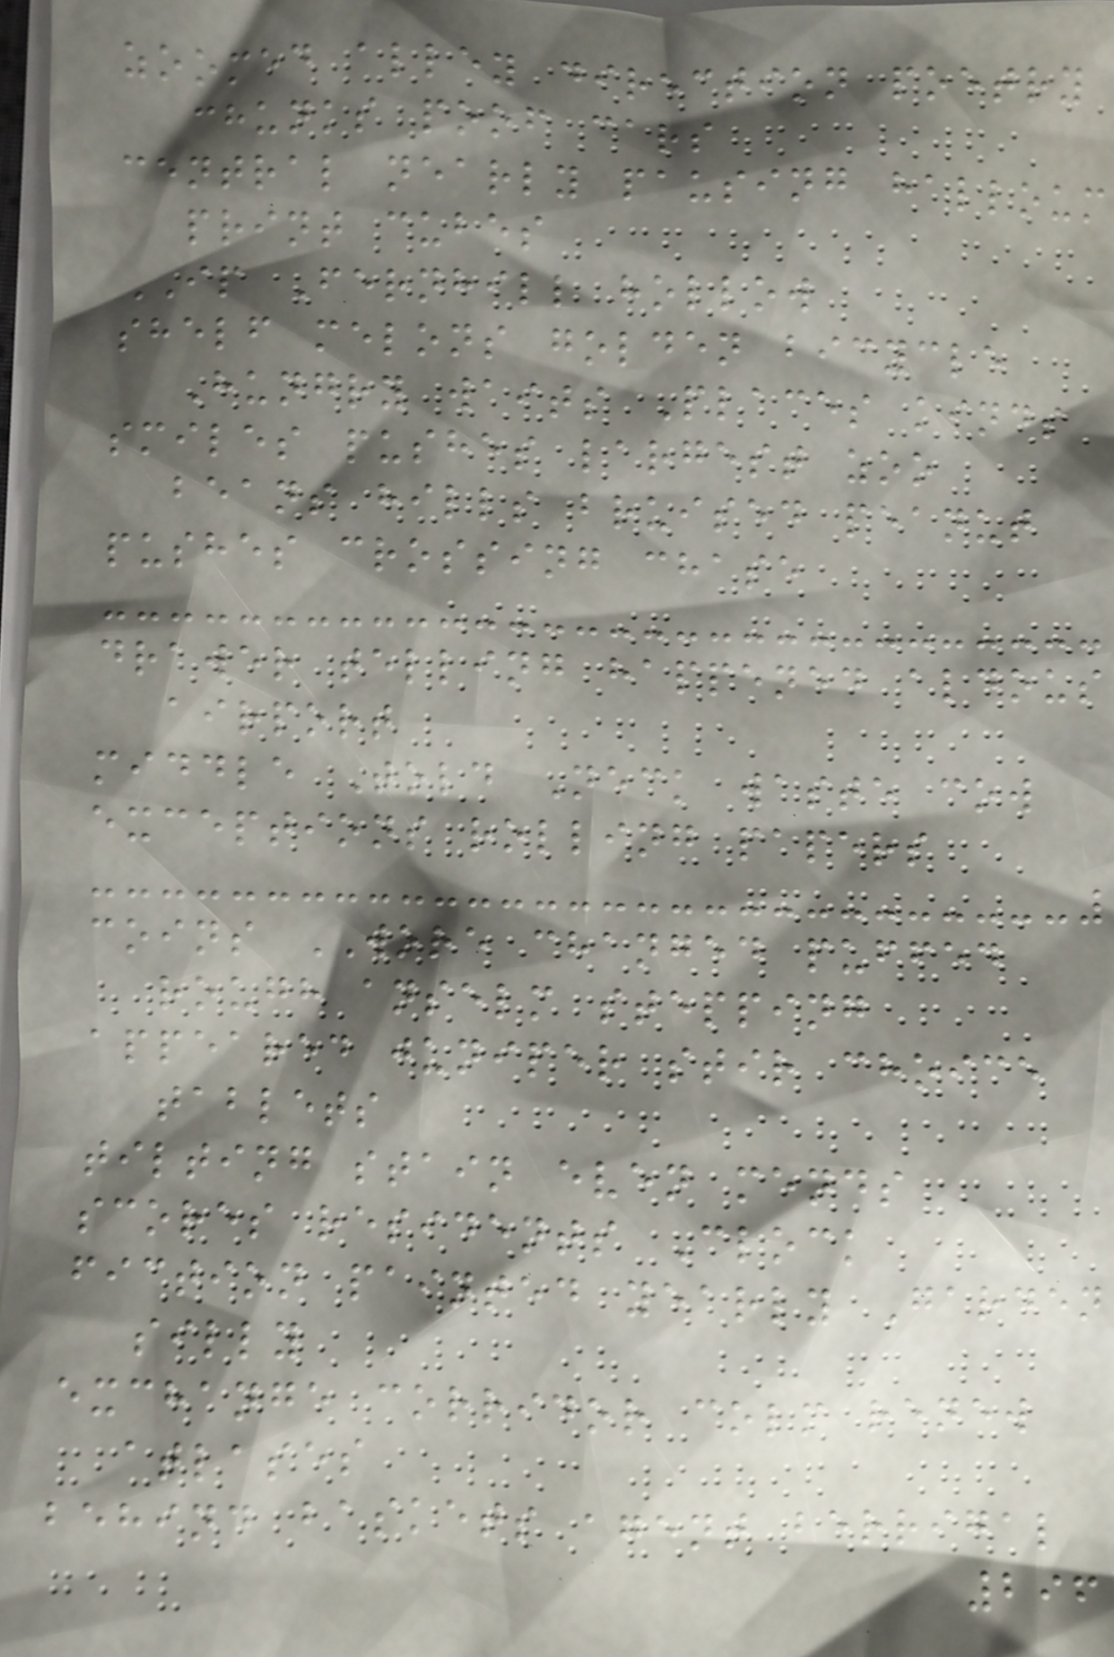zoomed alley direction poetry
chunks poof cars
central nearly pausing halloum
print cubes
IP Fernhill hollow
shelf melons golden bicycle
Hungry waits Places kinds
smiles pushes largest zoo
beans hills bruised peanut
pushes crossing chase
drawer telling happened aldous
airport
middle Told Neck waste cow
exceptions rolling papers
coins WORE changed puffed
rough anselm stepping
appeared juniper stir choice
tablets
tilting stain even mends
scores residents Clock
fiction painted yearly Garden
silly
exchange corridor colm renew
atlases
behind baskets agent berrigal
296
